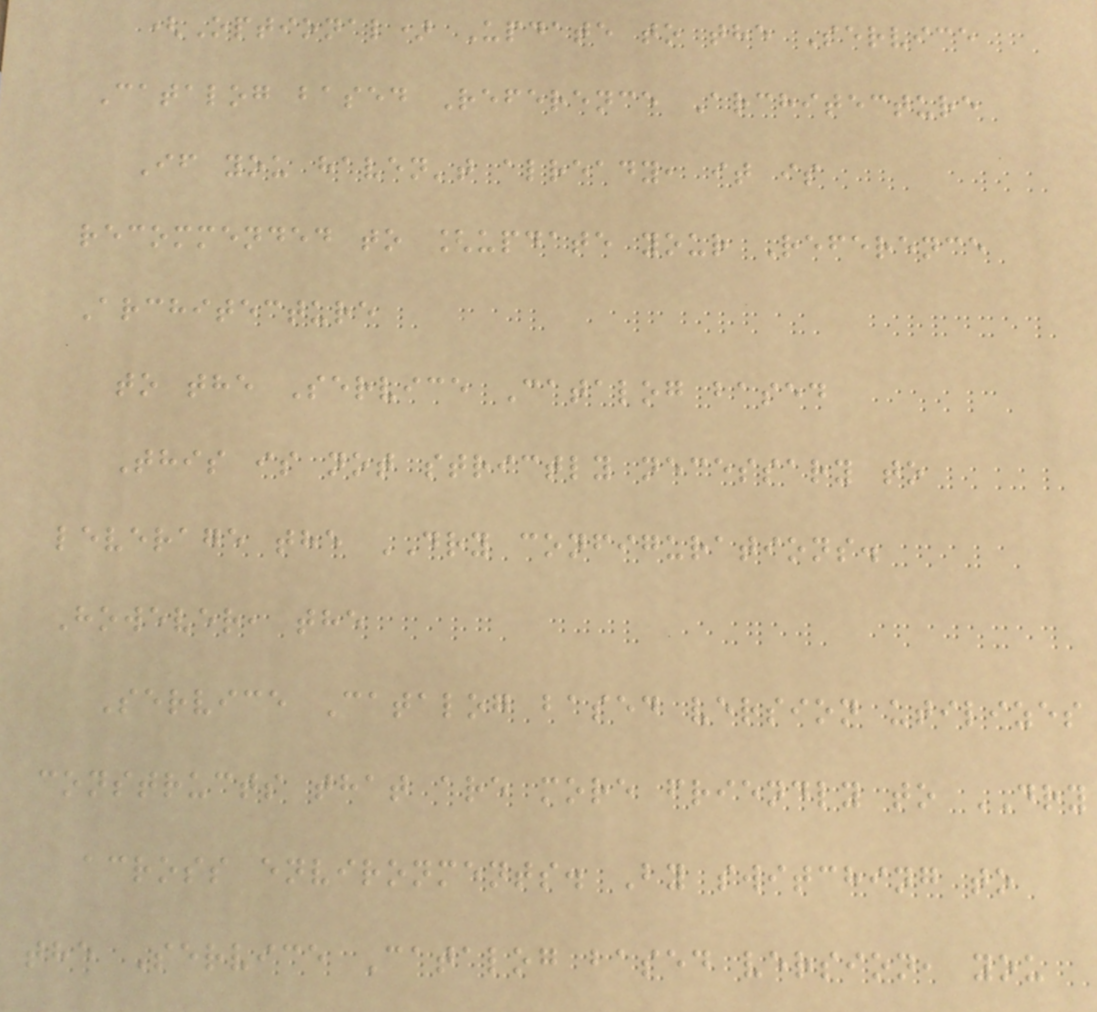(Optional) Update to the Service
Catalog based Reference Architecture
If you haven't already, it is
recommended to [update your Reference
Architecture
to the Service Catalog based
This is not strictly necessary to
leverage the DRY configurations.
However, the
Service Catalog based version utilizes
constructs that are more friendly to DRY
across environments. By switching to
the Service Catalog based version, you
